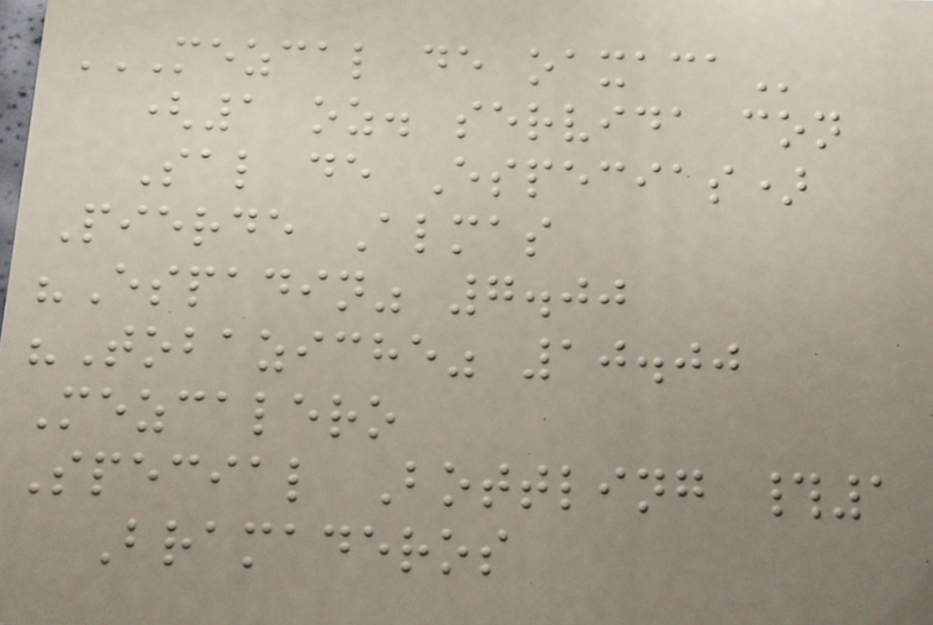MEZCAL DE OAXACA
(1 oz. servida con
Sal de Especias)
Pierde Almas
"Espadin" 7.00
"Tobaziche" 10.00
Mezcalero
Special Bottling #1
Bramaderos
